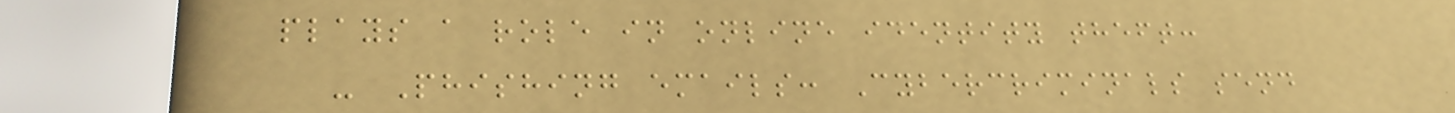plays a role in online identity theft:
- Phishing emails: Cybercriminals send
